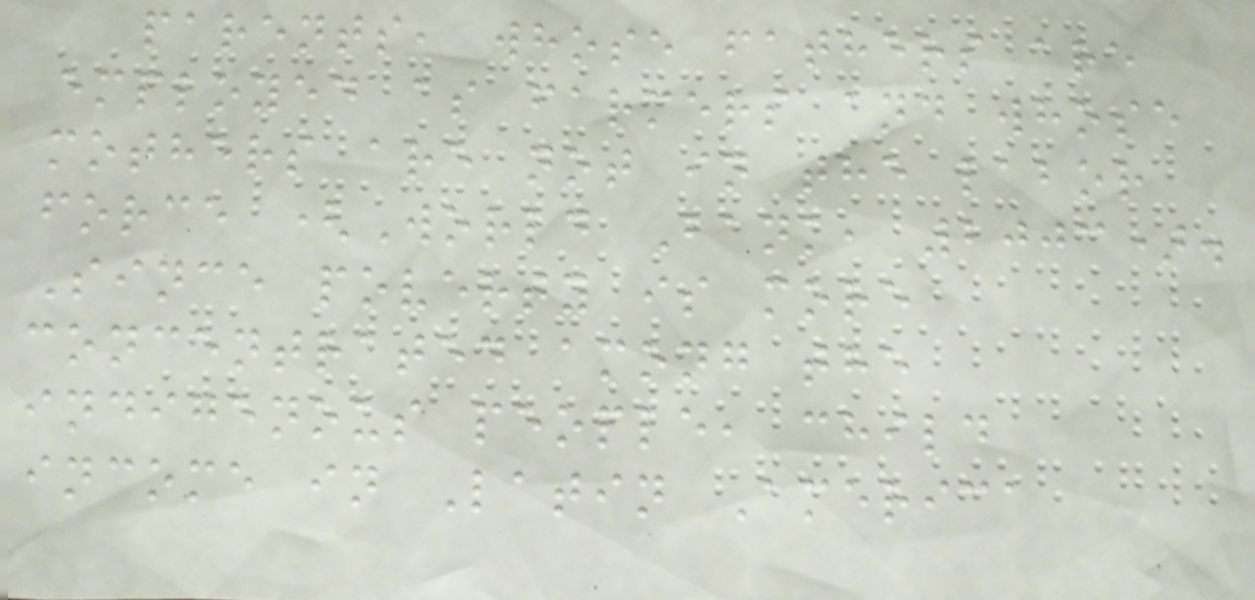parents, whose fathers are
employed as farmers and whose
mothers are not in the labor
force (World Bank, 2003).
Since poverty is more
concentrated among the
indigenous people, child
income in Latin America
